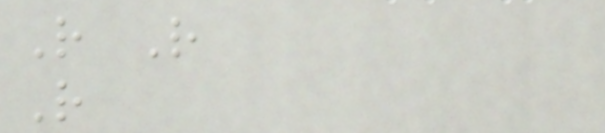R R
R
